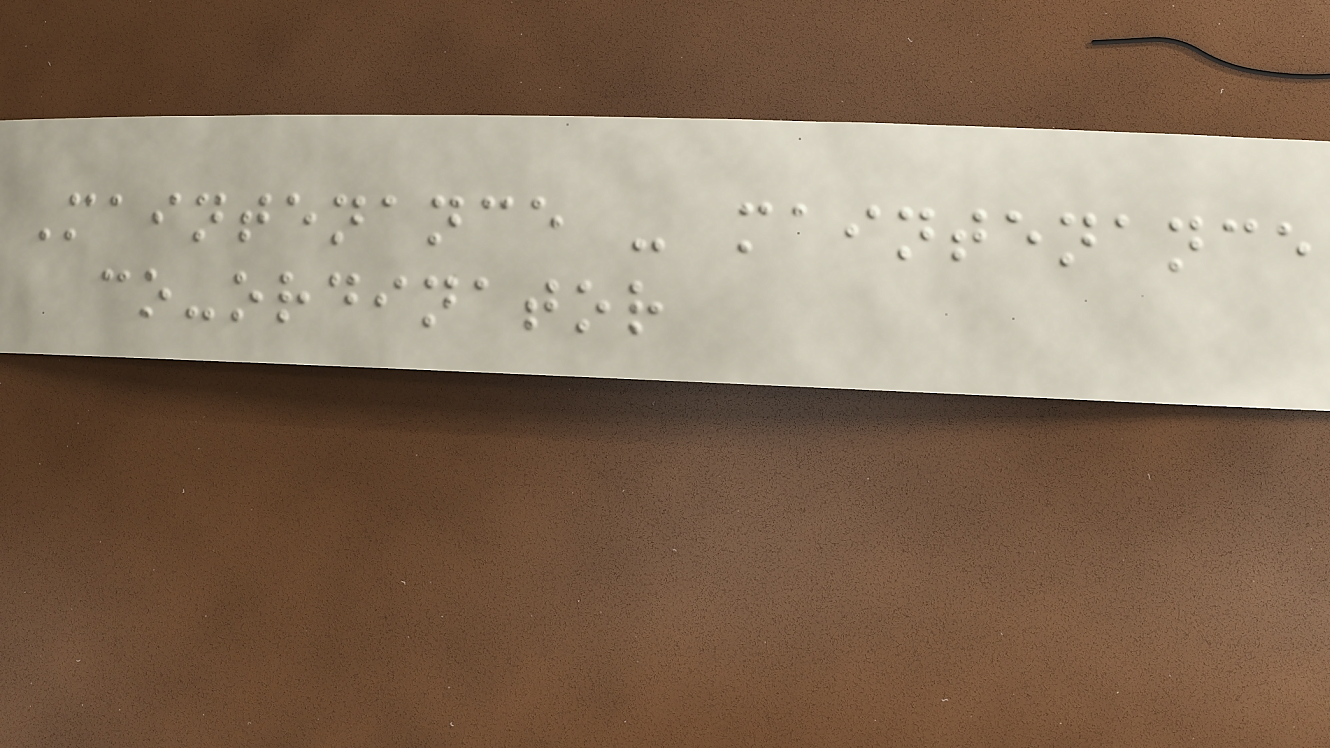Maintenance - maintenance
co-ordinator
